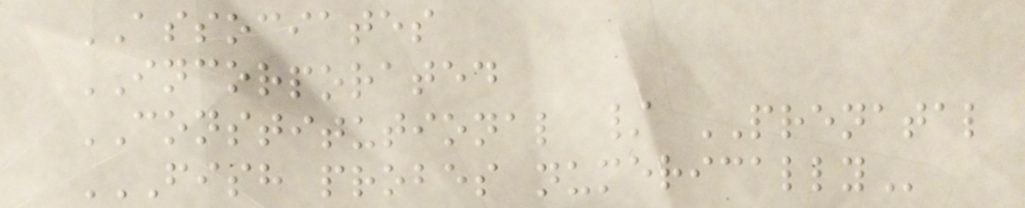ASSOCIATES
INCORPORATED
CONSTITUTIONAL / PRENATAL
FISH PROBES NUMERICALLY
